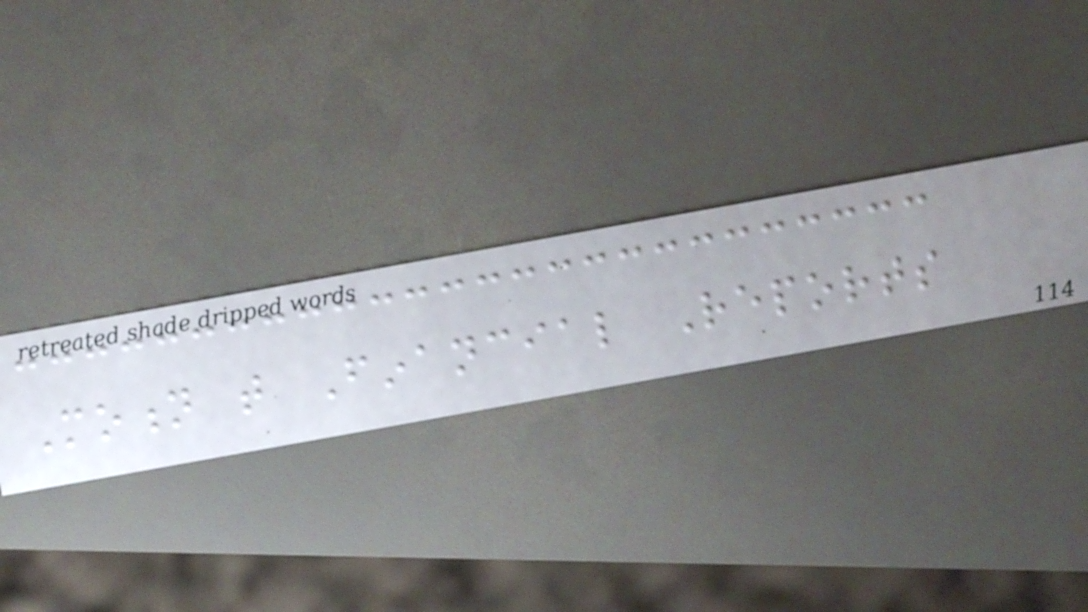Motion that Financial Reports
